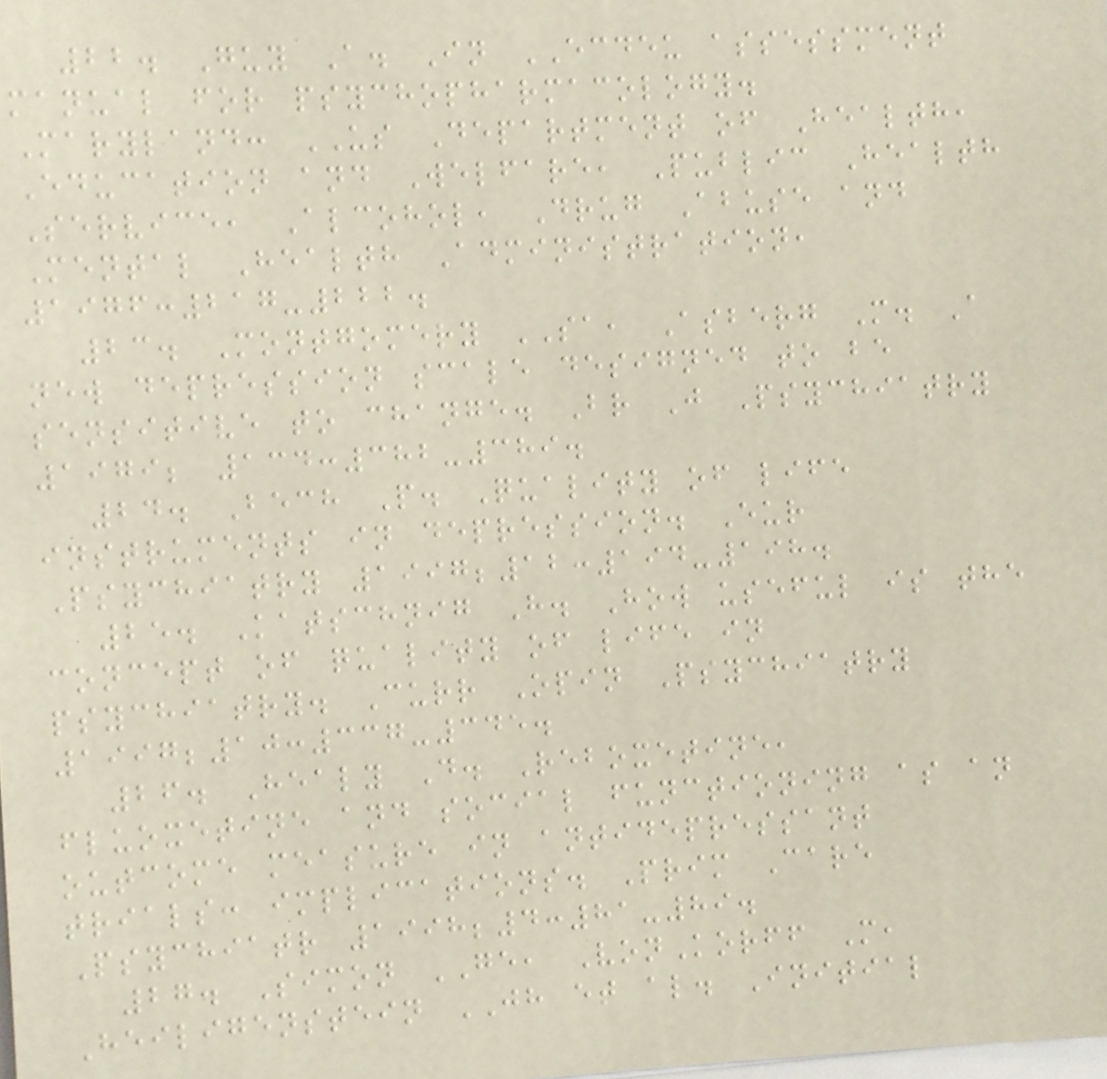22. Guy A. In ECDEU assessment
manual for psychopharmacology.
Maryland: US Department of Health,
Education and Welfare, Public Health
Service, Alcohol, Drug Abuse and
Mental Health Administration,
1976:217-222.
23. Montgomery SA, Asberg M. A
new depression scale designed to be
sensitive to change. Br J Psychiatry
1979; 134:382-389.
24. Bech P. Quality of life
instruments in depression. Eur
Psychiatry 1997;12:194-198.
25. Katschnig H. How useful is the
concept of quality of life in
psychiatry. Curr Opin Psychiatry
1997;10:337-345.
26. Healy D. Reboxetine,
fluoxetine and social functioning as an
outcome measure in antidepressant
trials: implications. Prim Care
Psychiatr 1998;4:81-89.
27. Simon GE, VonKorff M,
Heiligenstein JH et al. Initial
